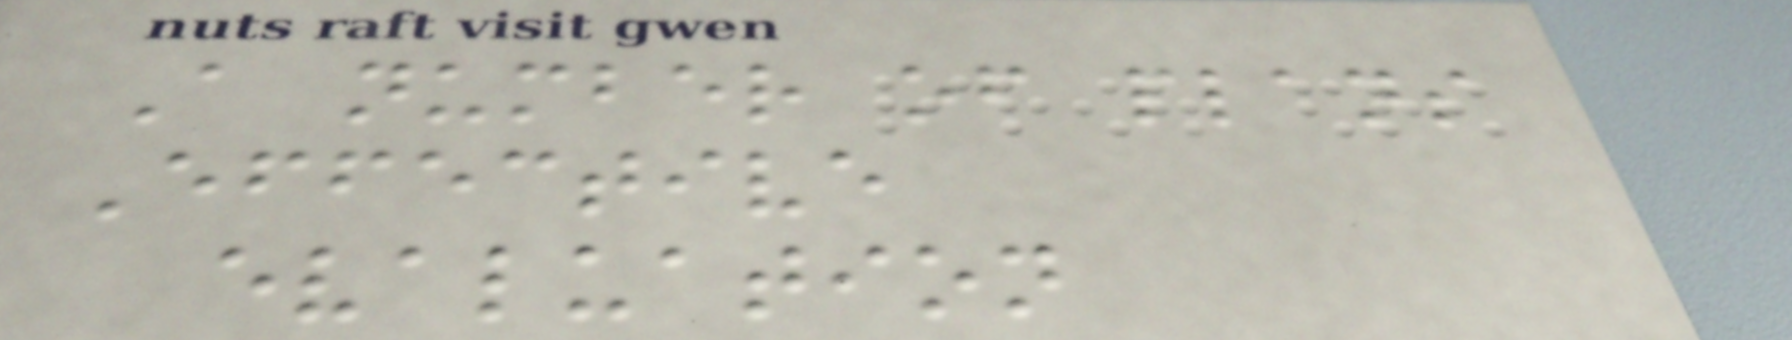A number of plans
Effective
evaluation
